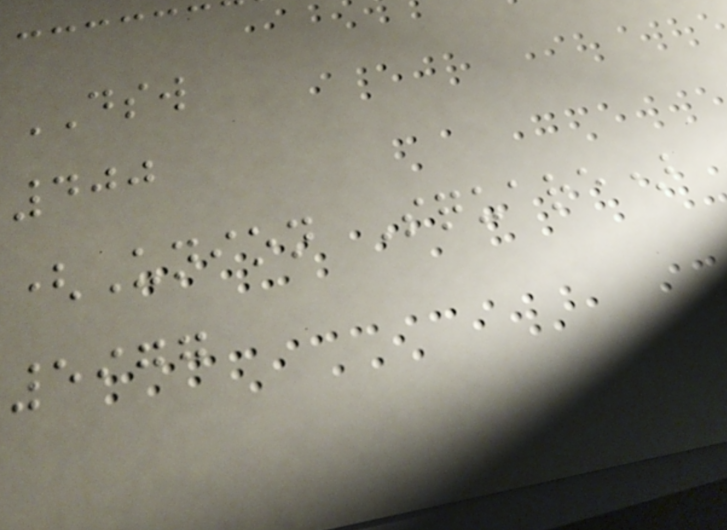DSW
400
(Union Square)
5977
